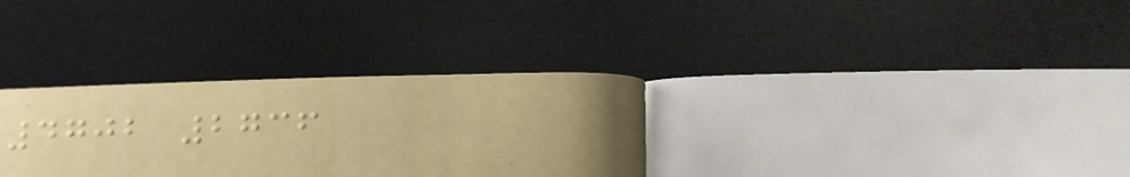4702 2736
